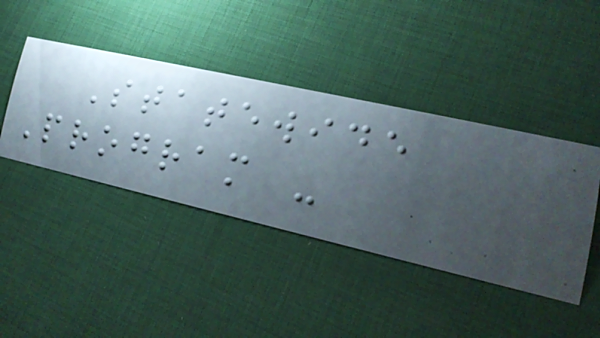Statewide
Program -
